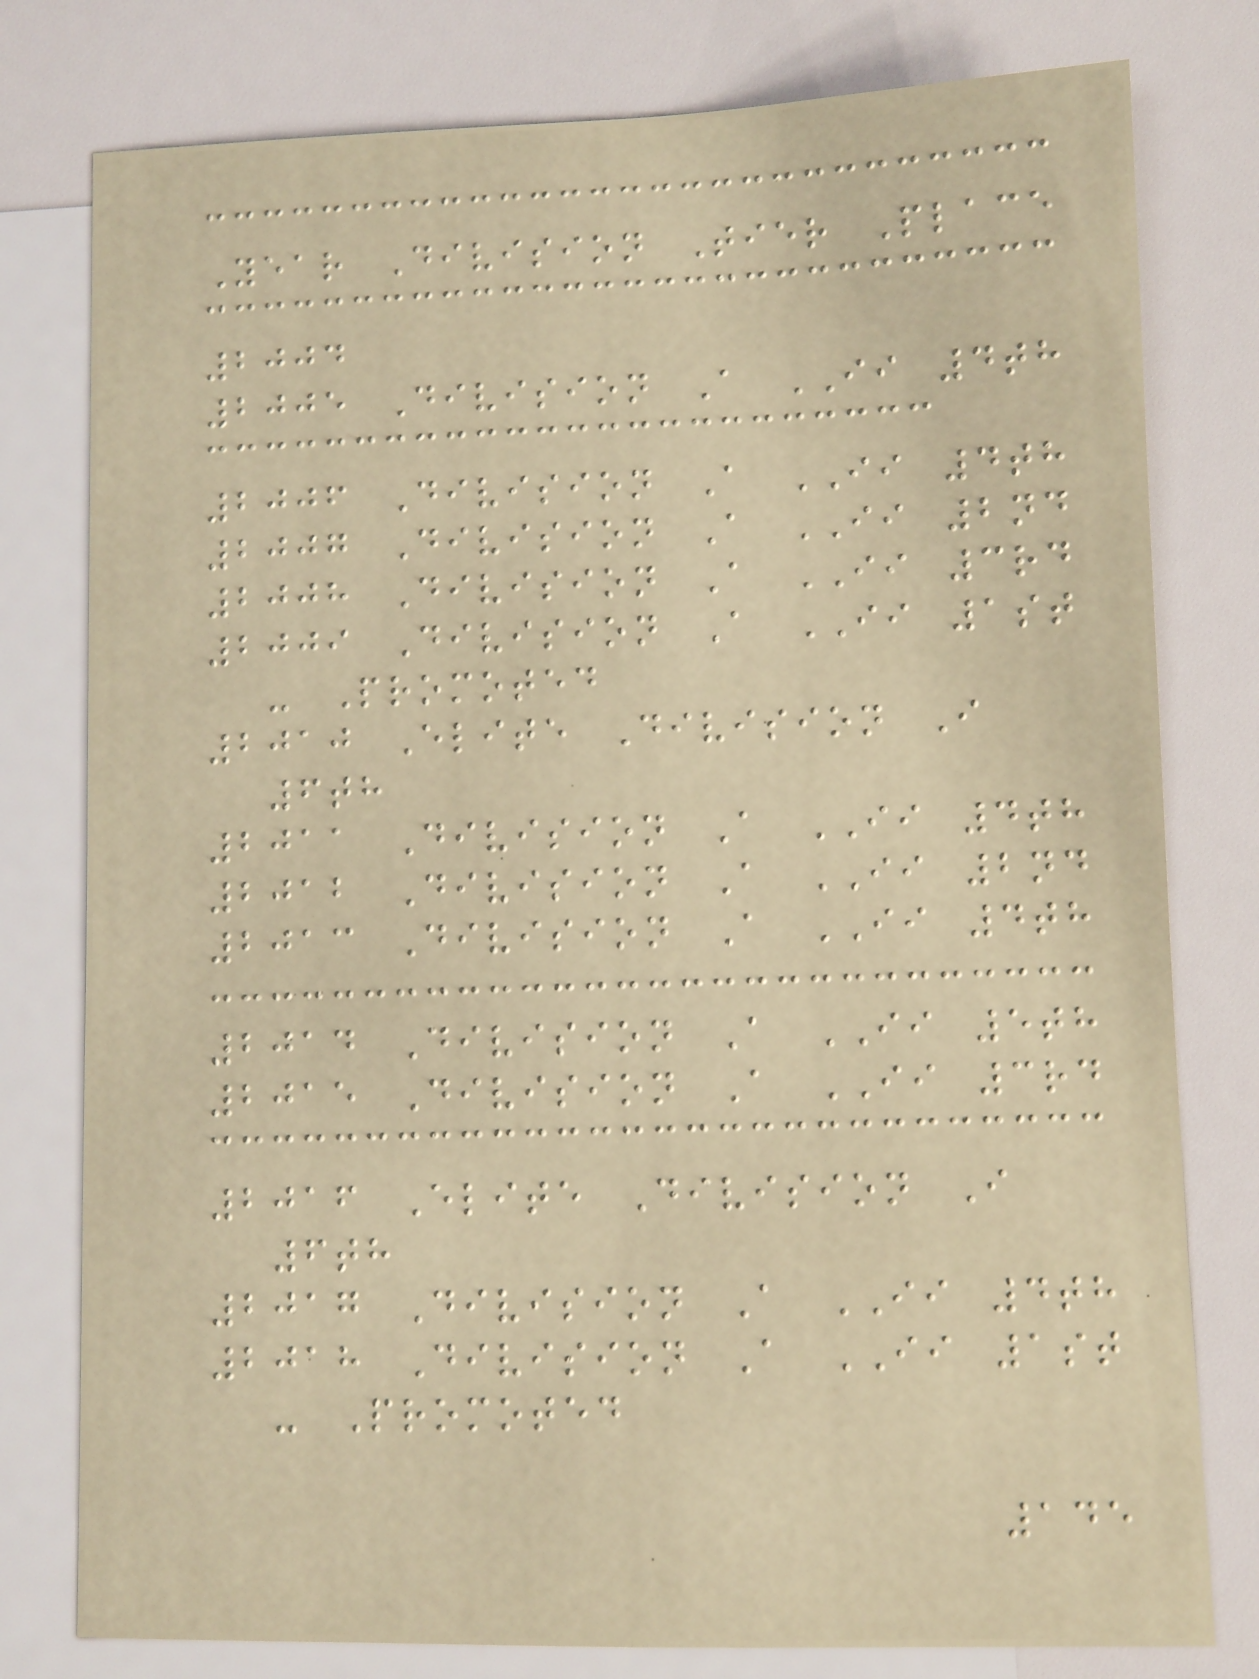Year Division Tier Place
2004
2005 Division A II 4th
2006 Division A II 4th
2007 Division A II 2nd
2008 Division A II 3rd
2009 Division A II 1st
- Promoted
2010 Elite Division I
6th
2011 Division A II 4th
2012 Division A II 2nd
2013 Division A II 4th
2014 Division A II 5th
2015 Division A II 3rd
2016 Elite Division I
6th
2017 Division A II 4th
2018 Division A II 1st
- Promoted
145
